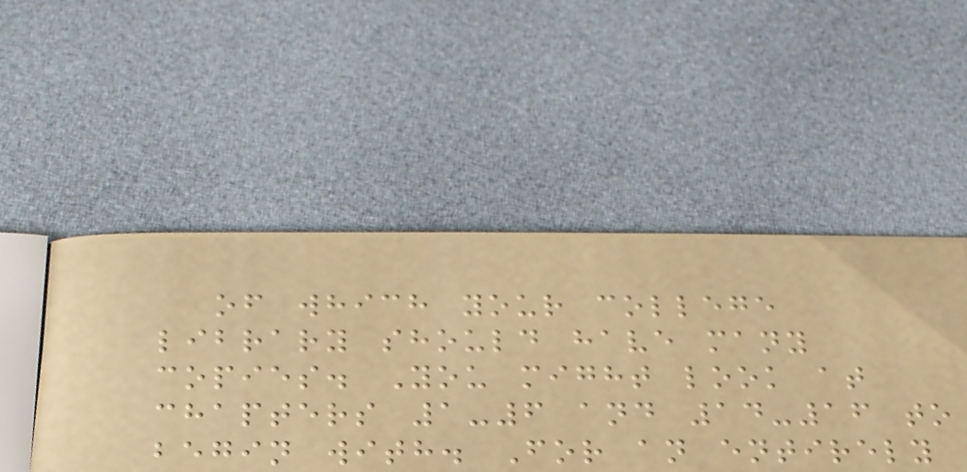of which your college
library should have many
copies. You might look at
chapters 1-6 and 14-16 to
begin with. For an entirely
